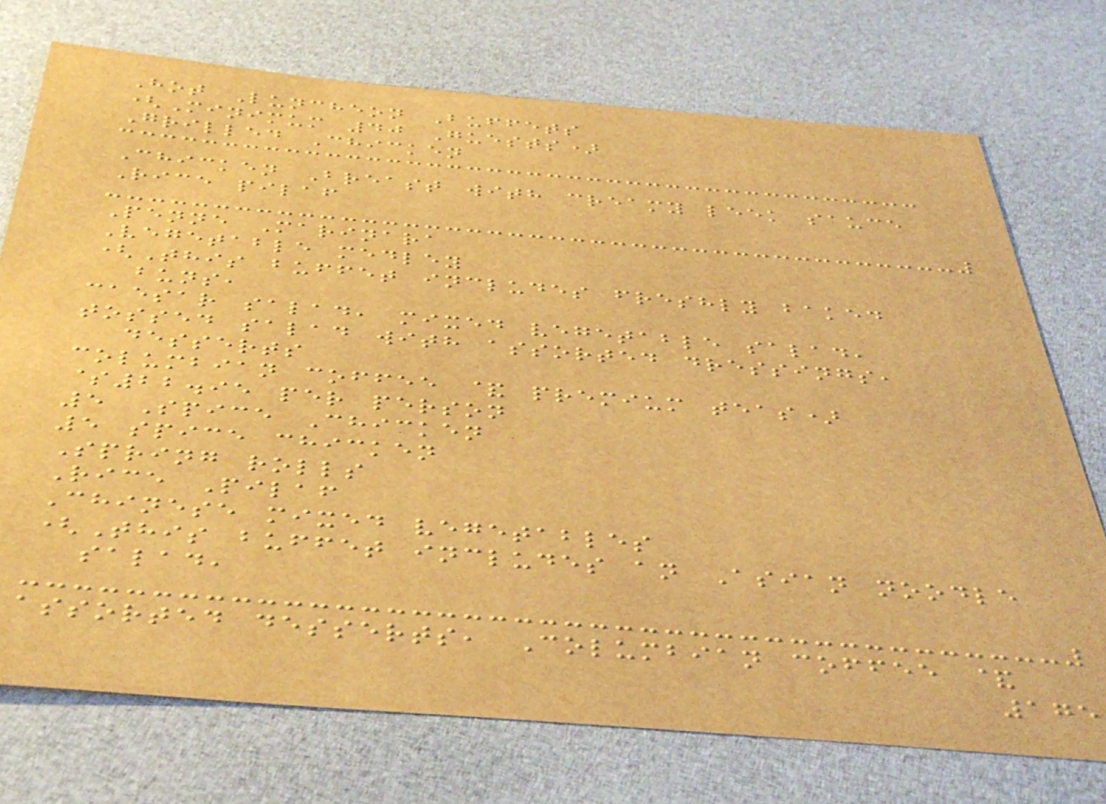Hot Luncheon Buffets
(Minimum 40 Guests)
Grilled Chicken
Chicken Breast with creamy leek sauce
Rice pilaf
Penne Marinara
Vegetable medley
(This buffet includes freshly baked
buns,
caesar salad, mixed vegetable salad,
tossed salad with assorted dressings,
desserts
columbian coffee & premium teas)
$22.95 per person
5 Spice Chicken
5 spice chicken
Spring rolls
Rice Pilaf
Chinese mixed vegetables
(This buffet includes an Asian noodle
salad,
assorted desserts, Columbian coffee &
175
